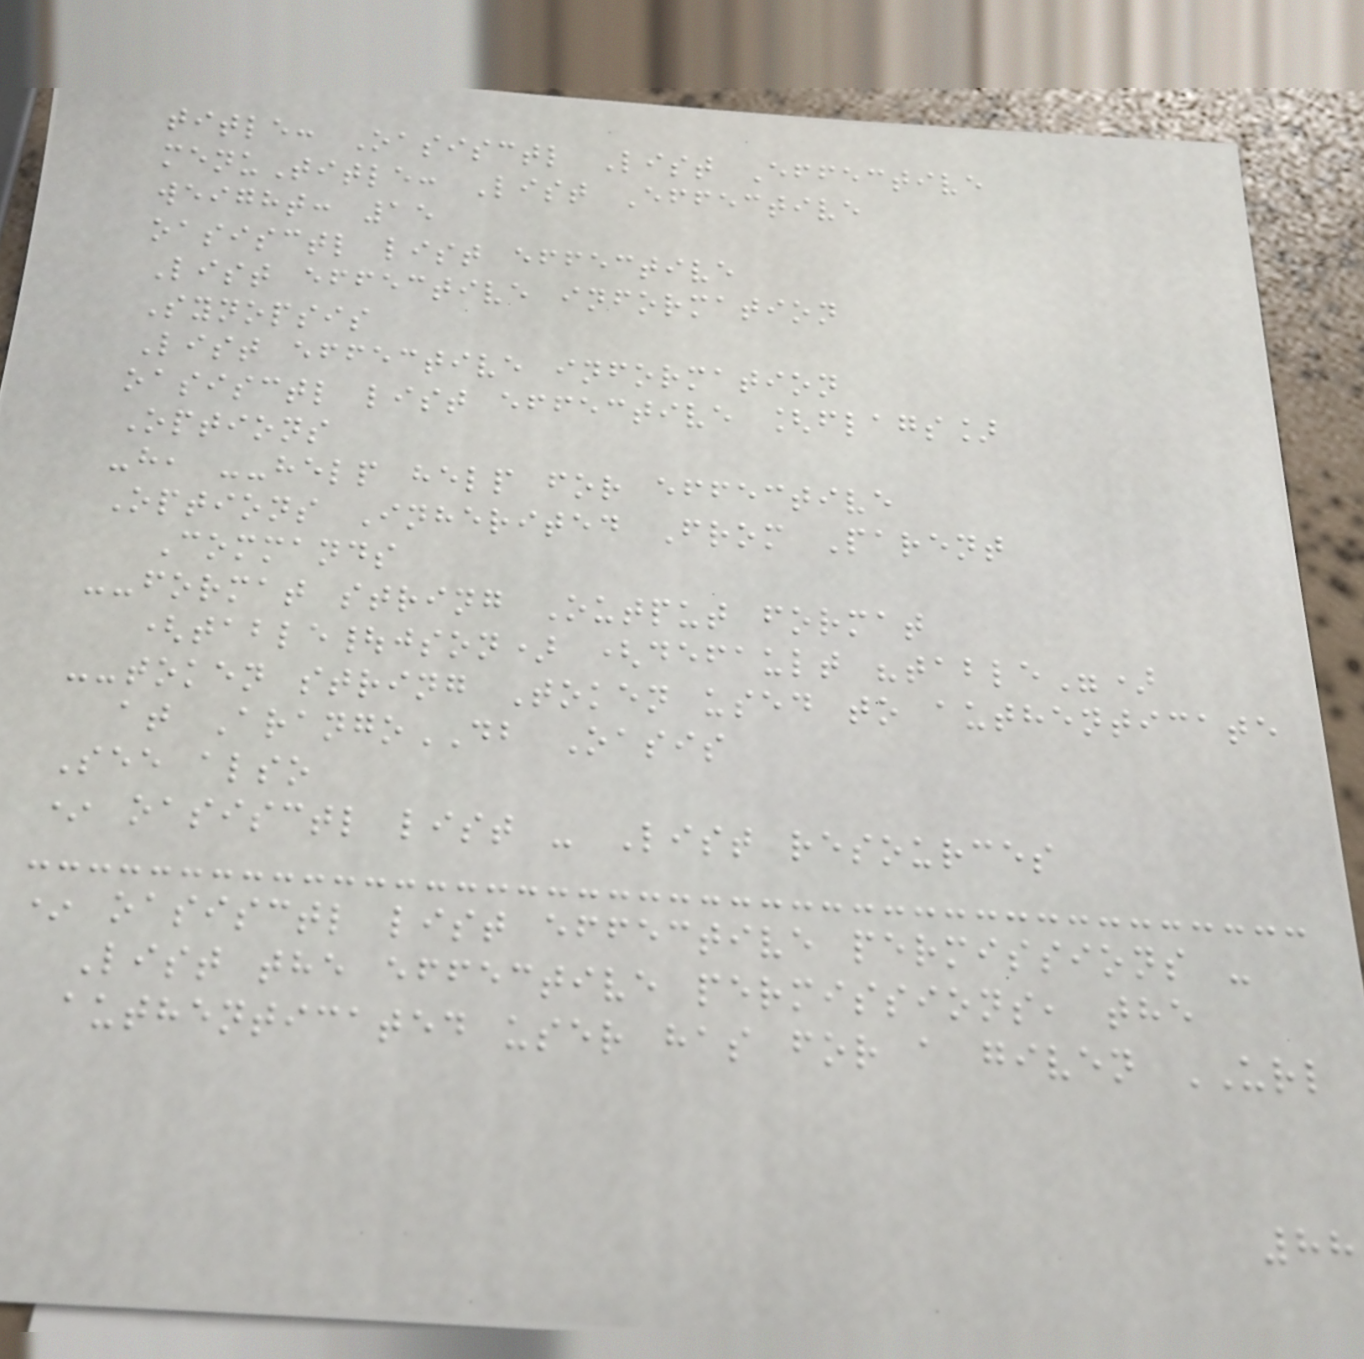title: Oasisctl List Effective
menuTitle: List Effective
weight: 15
oasisctl list effective
List effective information
Synopsis
List effective information
oasisctl list effective [flags]
Options
-h, --help help for effective
Options Inherited From Parent
Commands
--format string Output format
(table|json) (default "table")
--token string Token used to authenticate
at ArangoDB Oasis
See also
* oasisctl list - List resources
* oasisctl list effective permissions -
List the effective permissions, the
authenticated user has for a given URL
88
